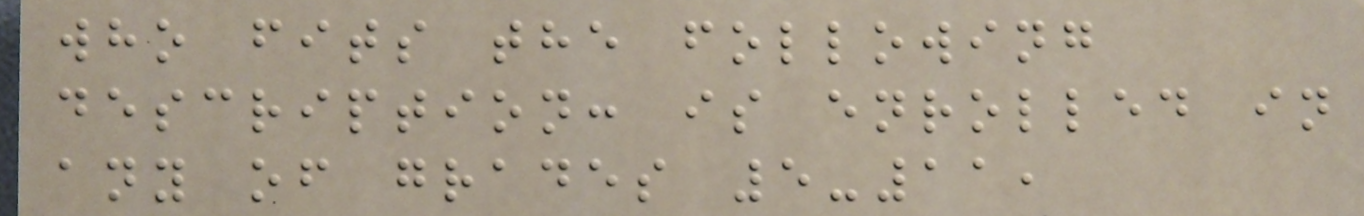who fits the following
description: is enrolled in
any of grades 5-11,
